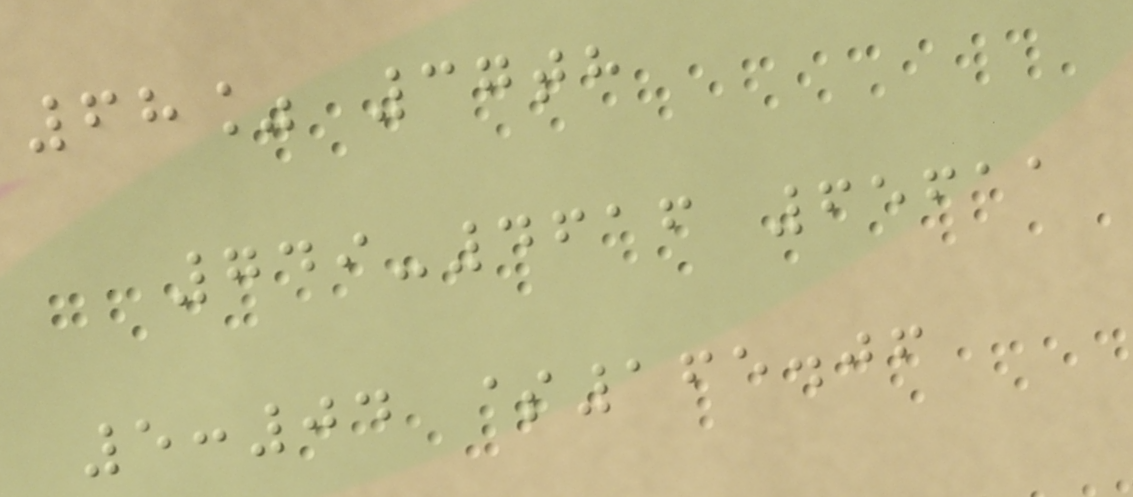68% 37th
749-4616 65611
5:04 $165.06
